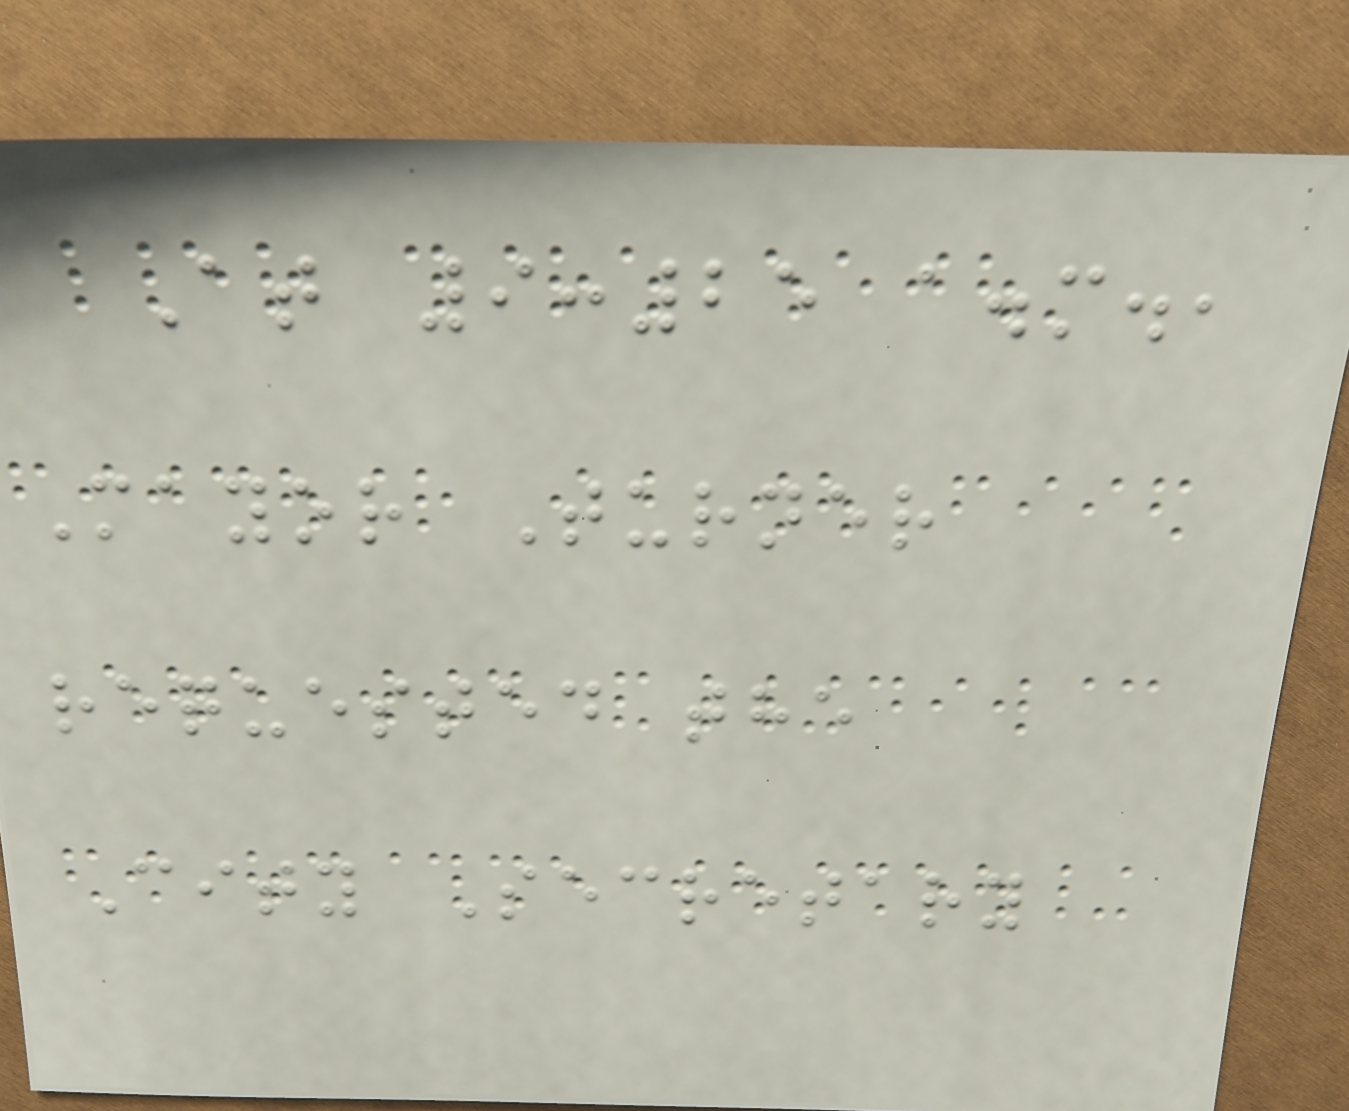At 9:25 a.m.,
Mayor Turner
requested the
City Secretary
